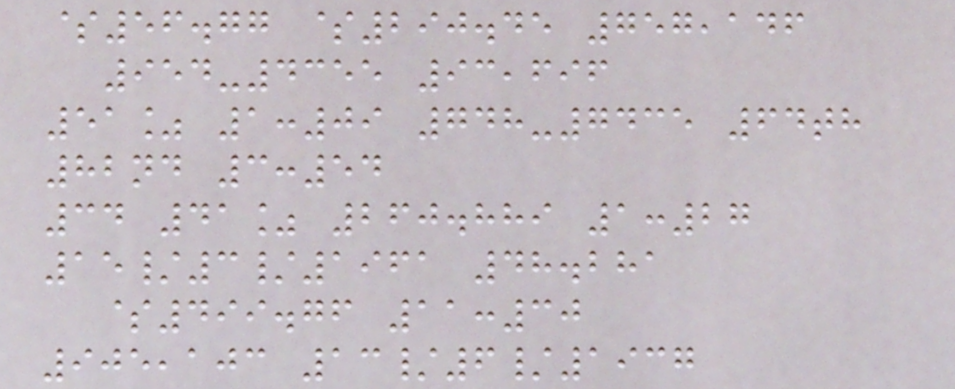$56.77 $290.45 757,146
954-4355 93,696
51% 1:09 748-7435 64th
82nd 3:54
34 41% 260.889 1:27
15/3/1961 48.281
$499.76 11:30
905,103 13/6/1937
